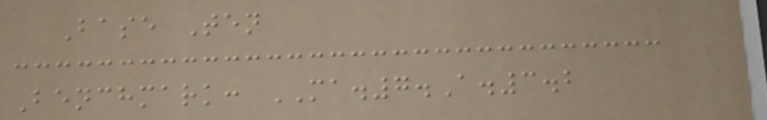Base Ten
Benchmark: MA.7.A.3.2
